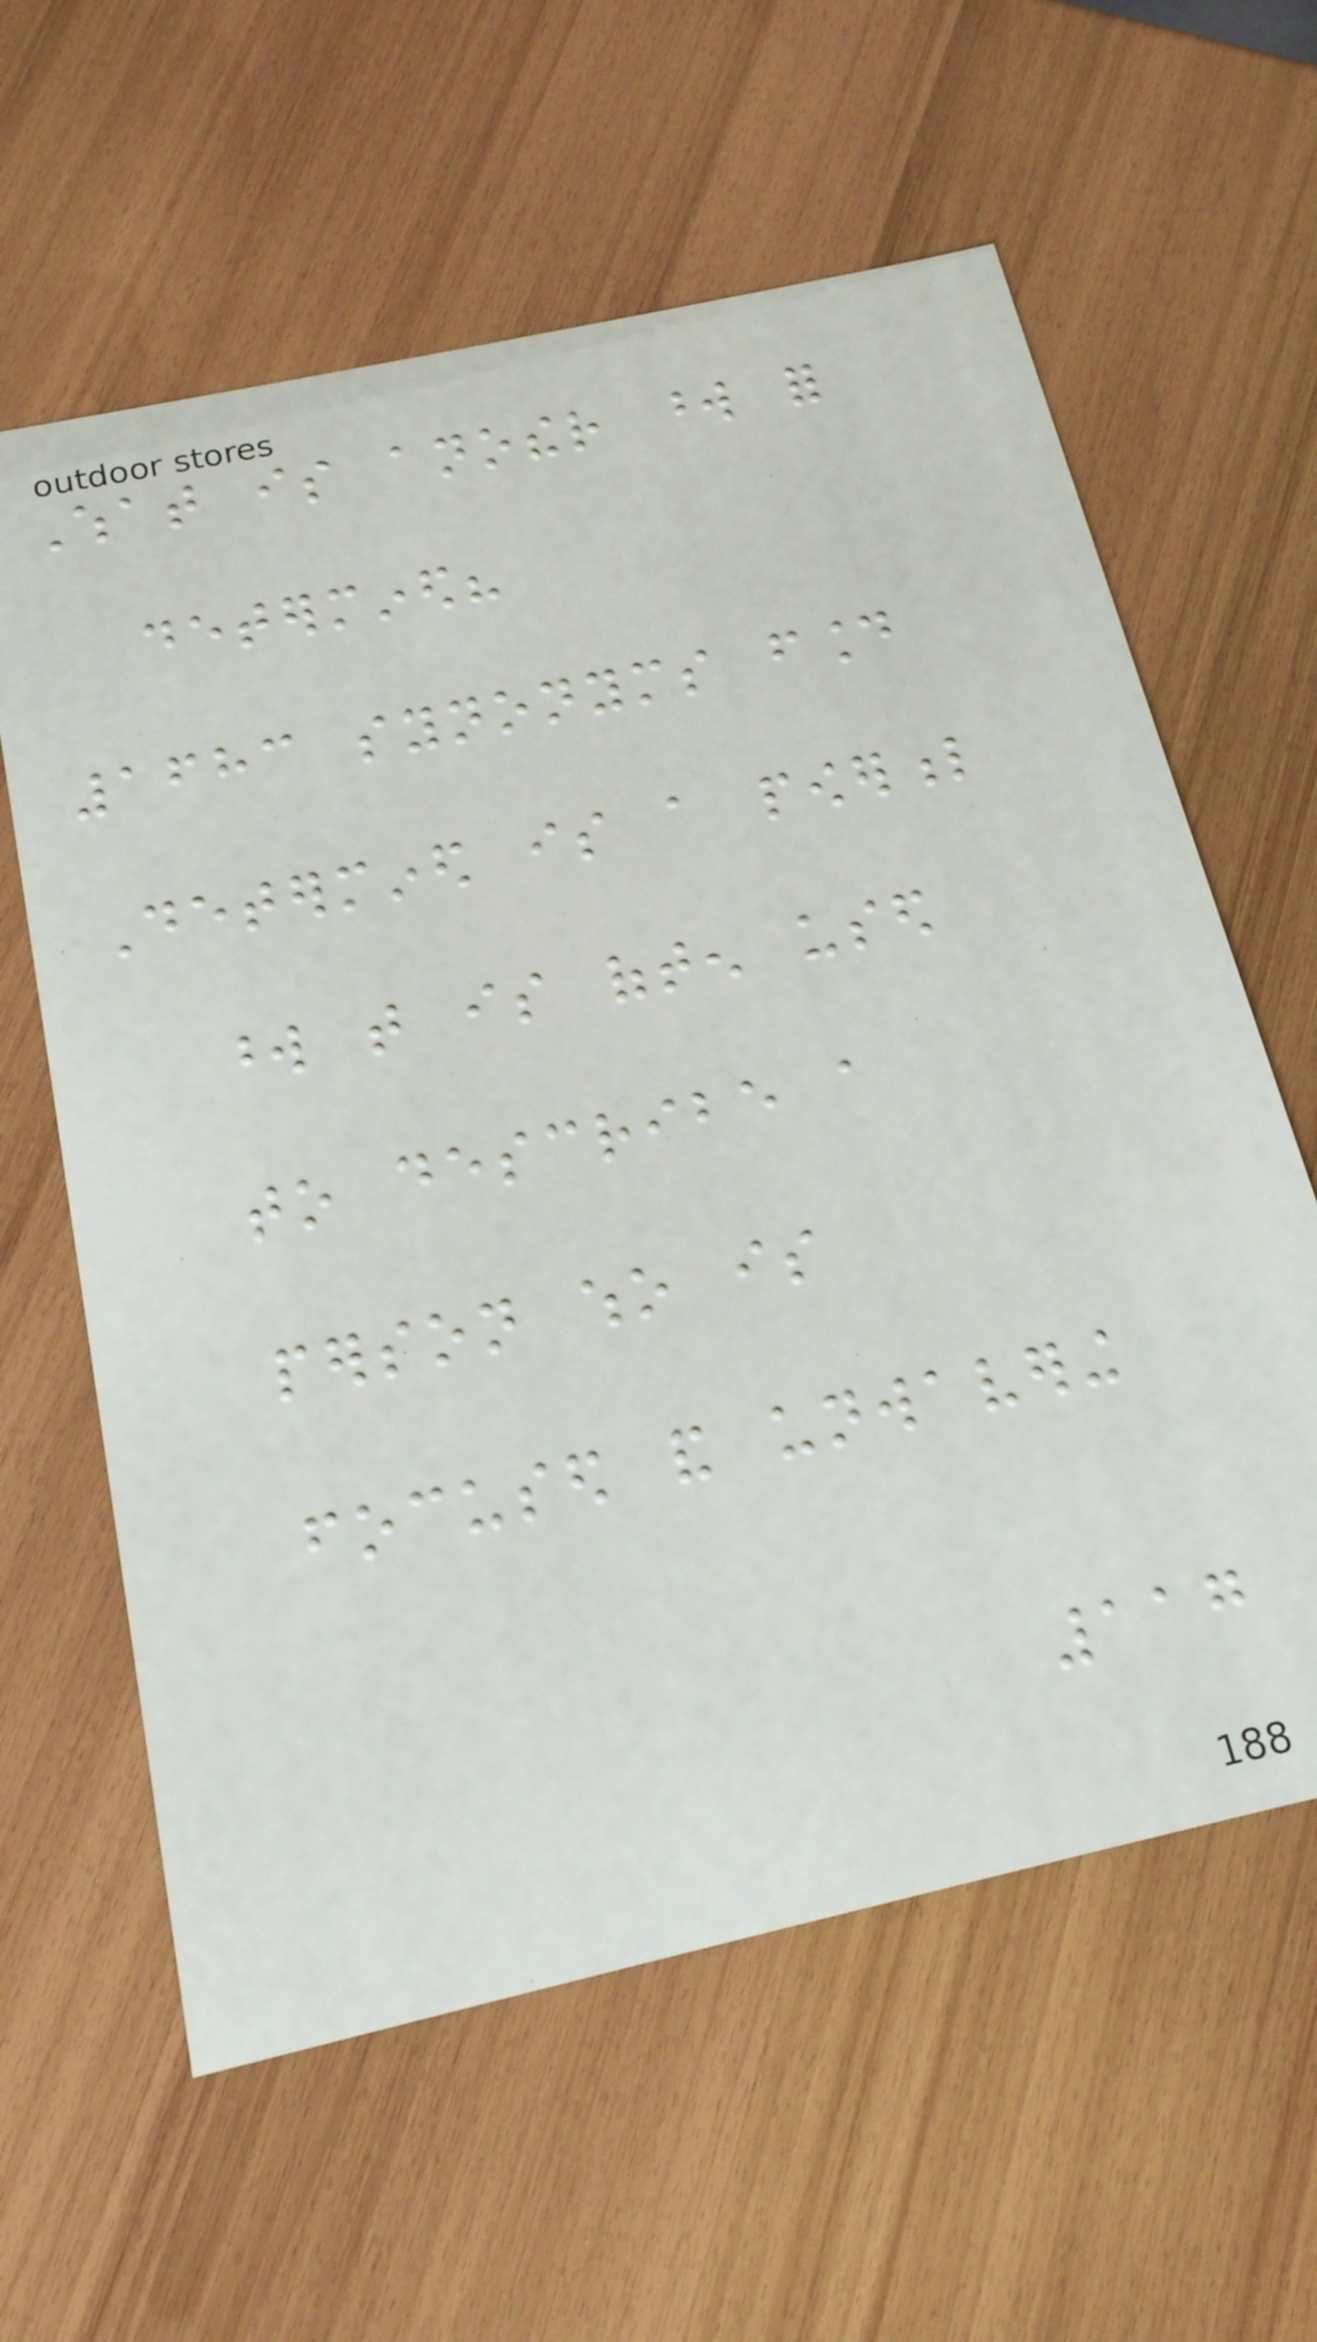What is another word for
determined?
1683 synonyms found
Determined is a powerful
word that is often used
to describe a
person who is
focused and unwavering
117
